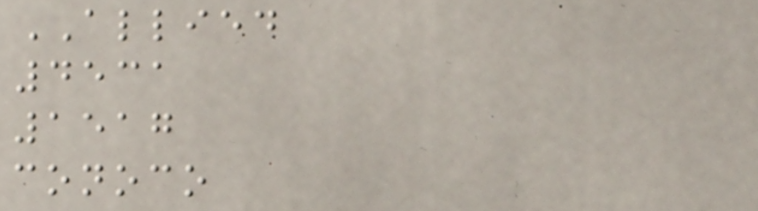ALLIED
4531
1517
conoco
